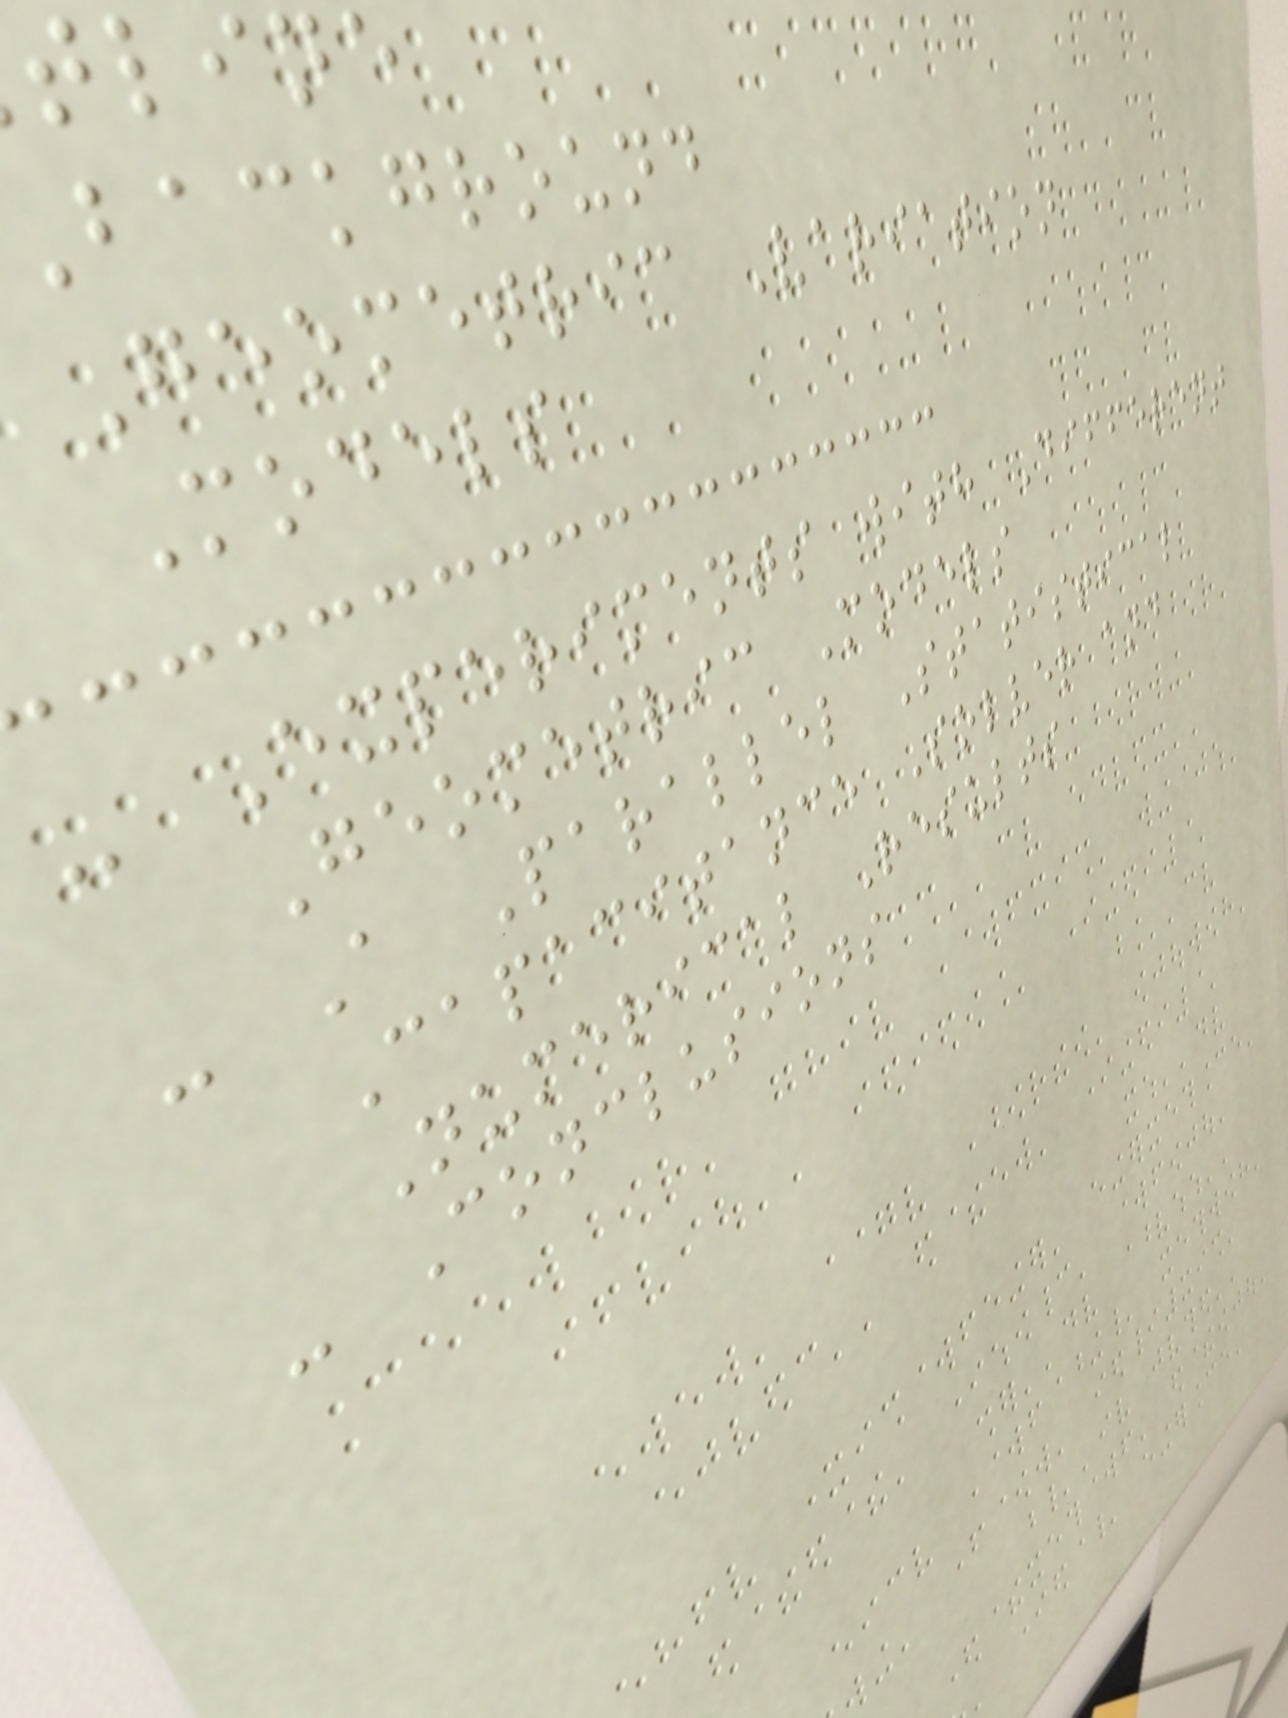tline
background
Geometric Variation
Models
- Experiments with Different
Geometric Models
- A Parallel Statistical
Capacitance Solver and
Numerical Results
- Conclusions
